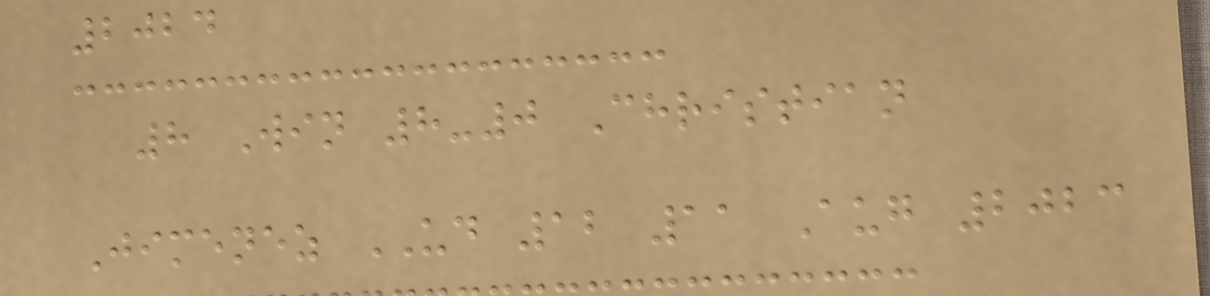2024
8 Win 8-0 Christian
Jimenez UD 12 11 Aug 2023
